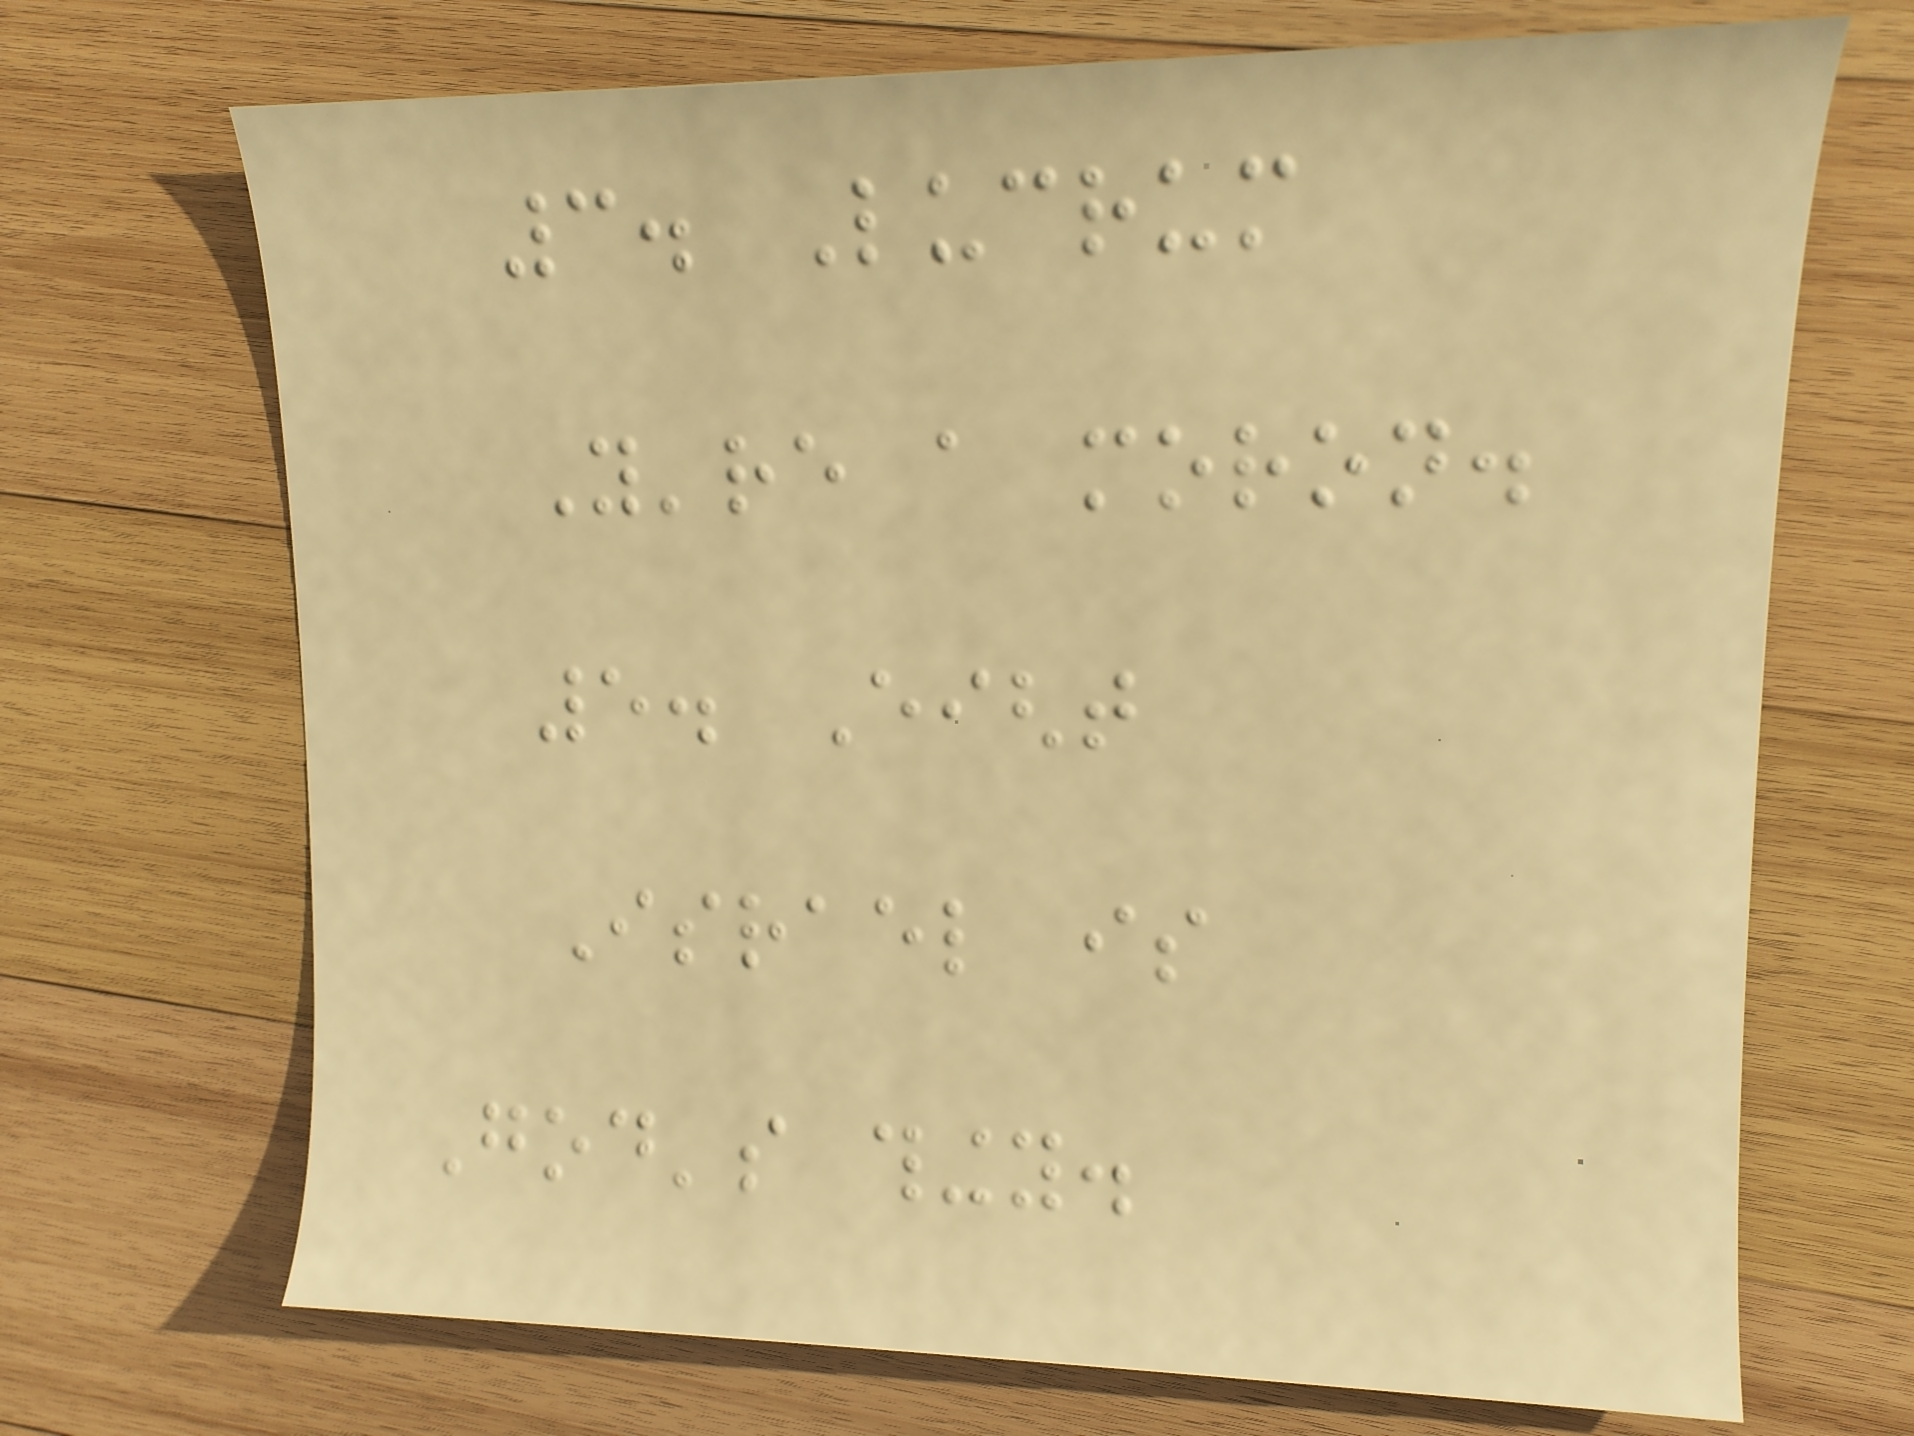3. Lucrum
You're a moron.
5. Eight
Israel is
God's thingy.
